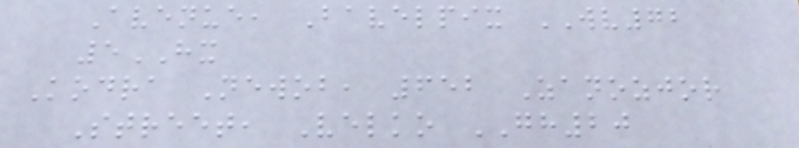Avenue, Bavelpix WV72
5HX
Kodra Newob, 652 Zanozjor
Street, Velko GH20
